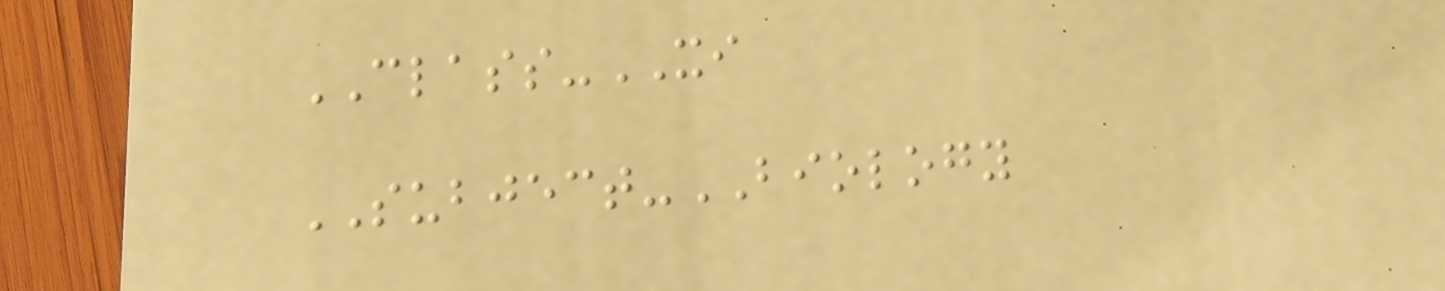CLASS-XI
SUBJECT-BIOLOGY
